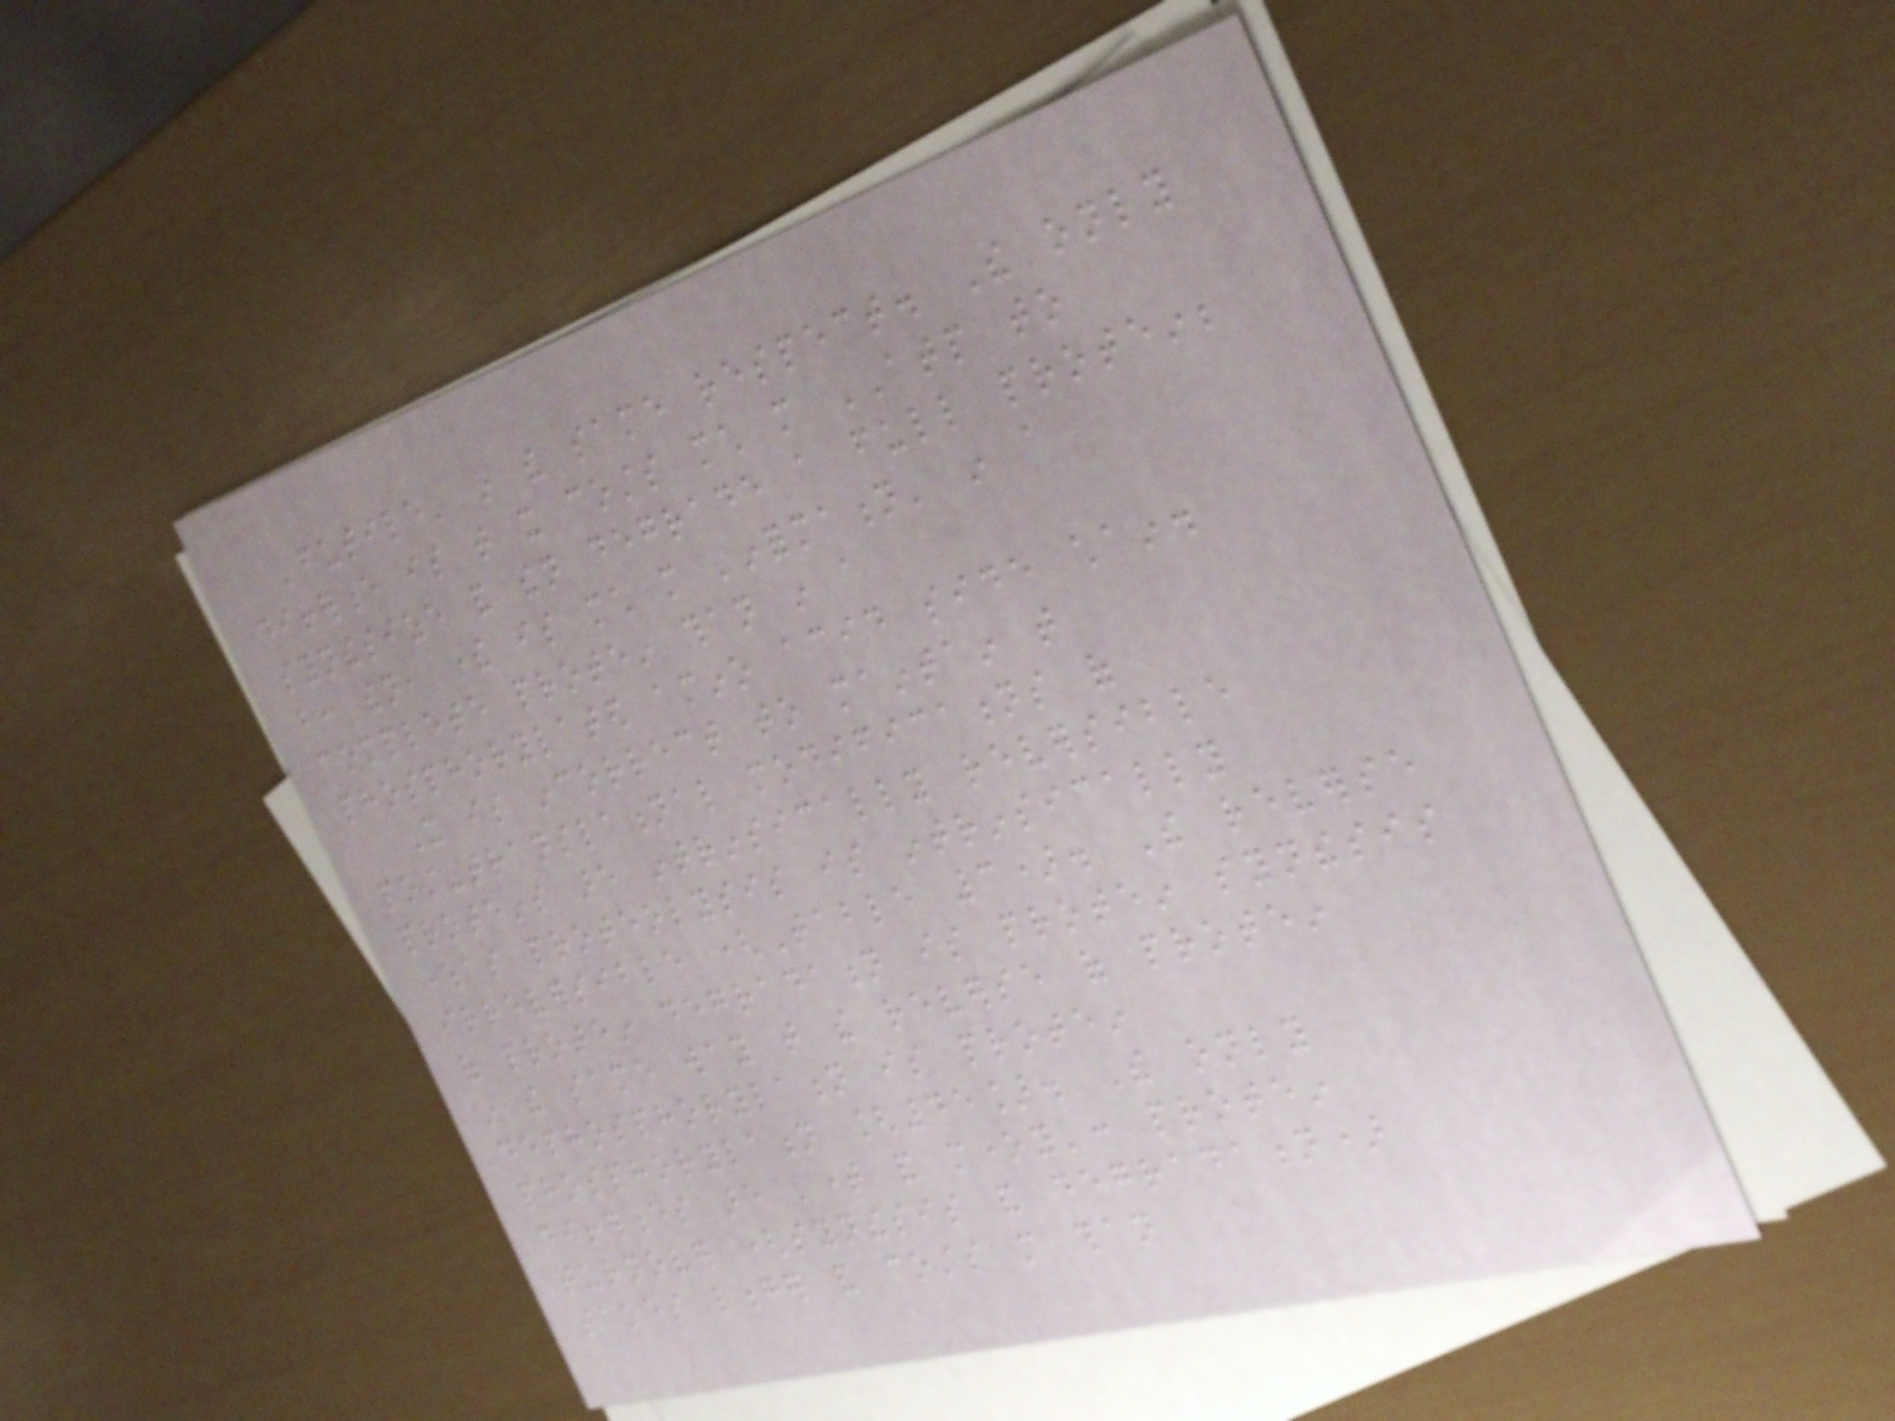'futile' in the same respect. The only
difference is that it costs much more ATP to
synthesize and then degrade a full protein;
but, then, there is much more 'information' in a
complete protein than in a
phosphorylated amino acid side chain.
It is incorrect to maintain that
post-translational modifications of
proteins are intrinsically reversible
whereas proteolysis is intrinsically
irreversible (Table 3). The reverse
of protein degradation is protein synthesis
in the same way that the reverse of protein
dephosphorylation is protein
phosphorylation [45]. The only
differences are 'time and money': protein
turnover (synthesis and degradation)
takes longer and costs more than
